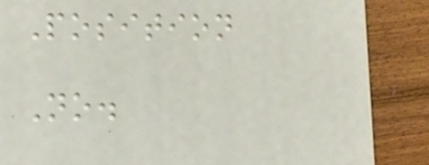Position
No.
